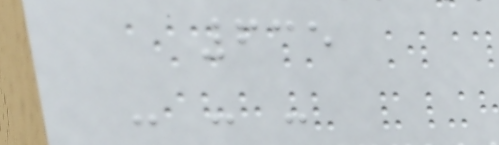635
- - -
